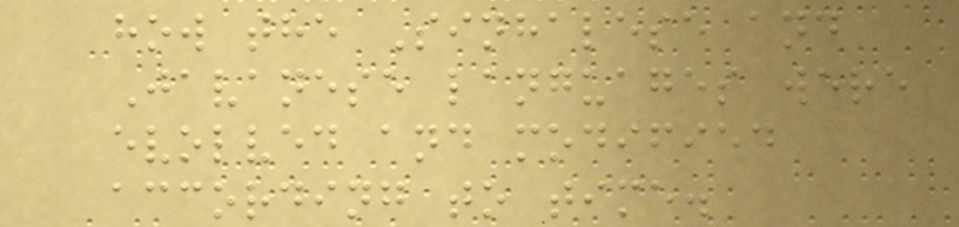how the Sinhalese and
Javanese languages were
evolved and modified
according to time.
